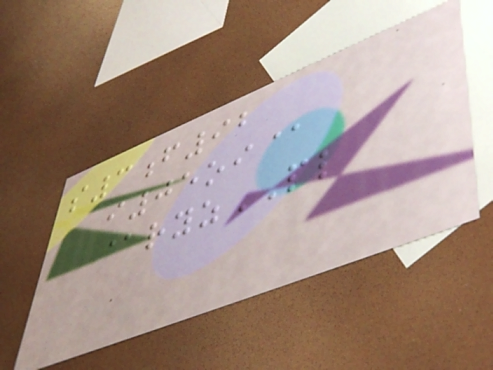s3f92
i05oi@
@ryzPL
